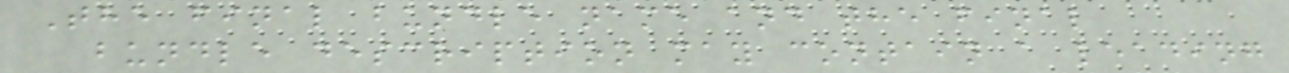The final bundle name and the final
bundle description may contain a leading
